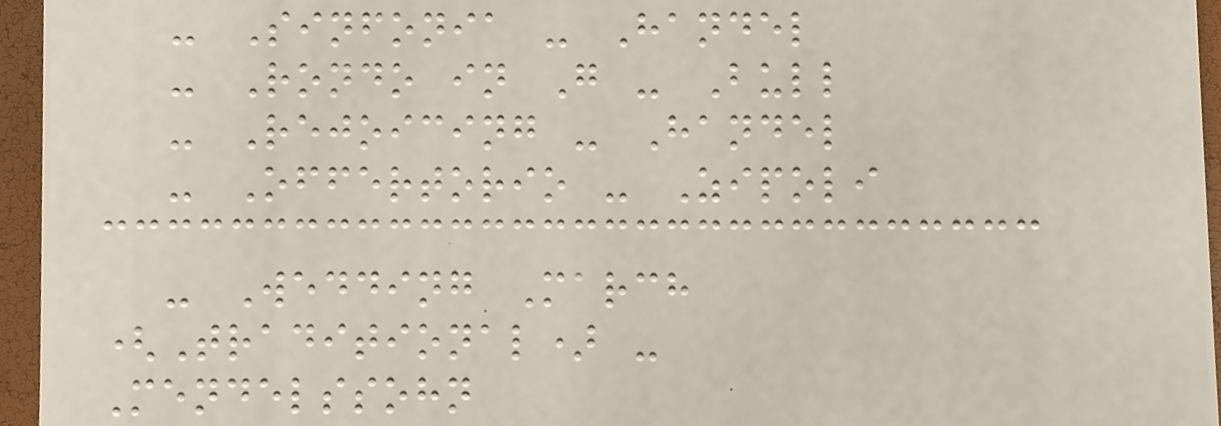- Sinfonia - Handel
- Rondo in G - Bull
- Rejoicing - Handel
- Offertorio - Zipoli
- Wedding March
(Traditional) -
Mendelssohn
